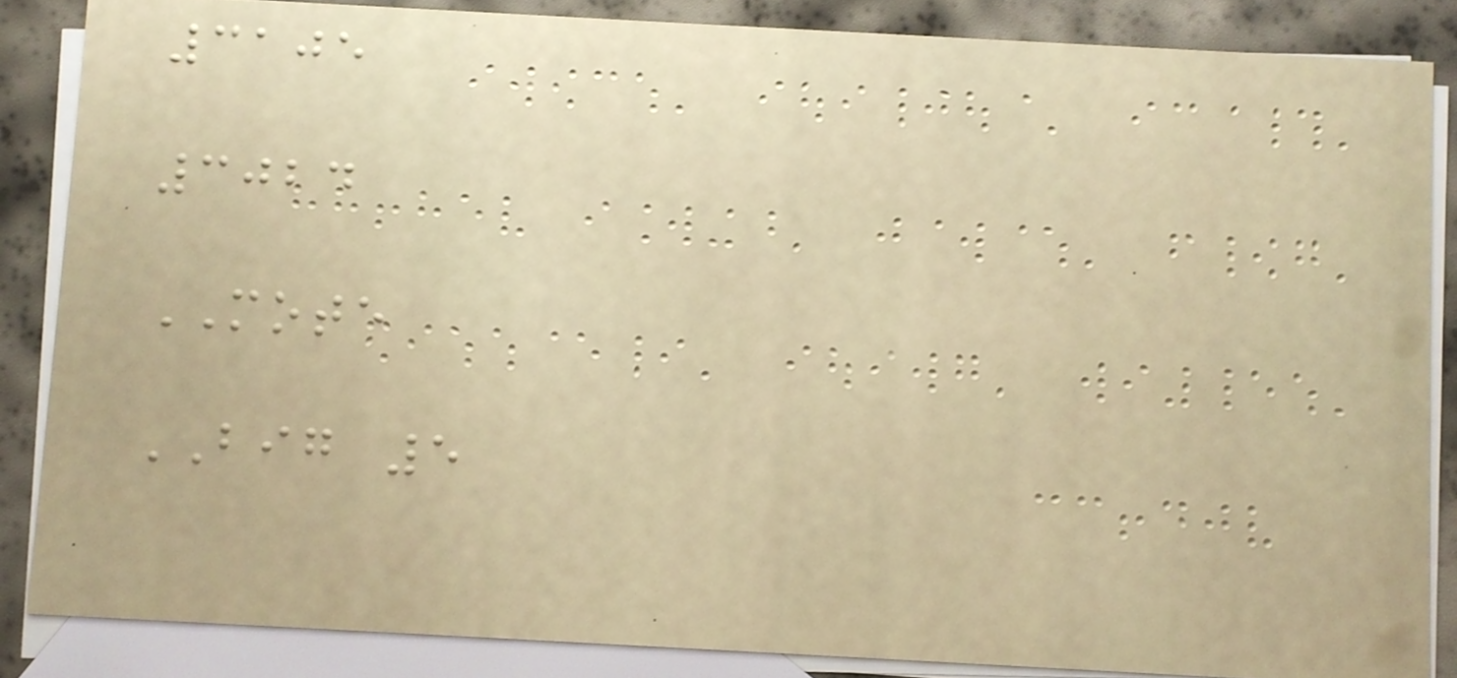3105
3024
MOTE
BIG 5
